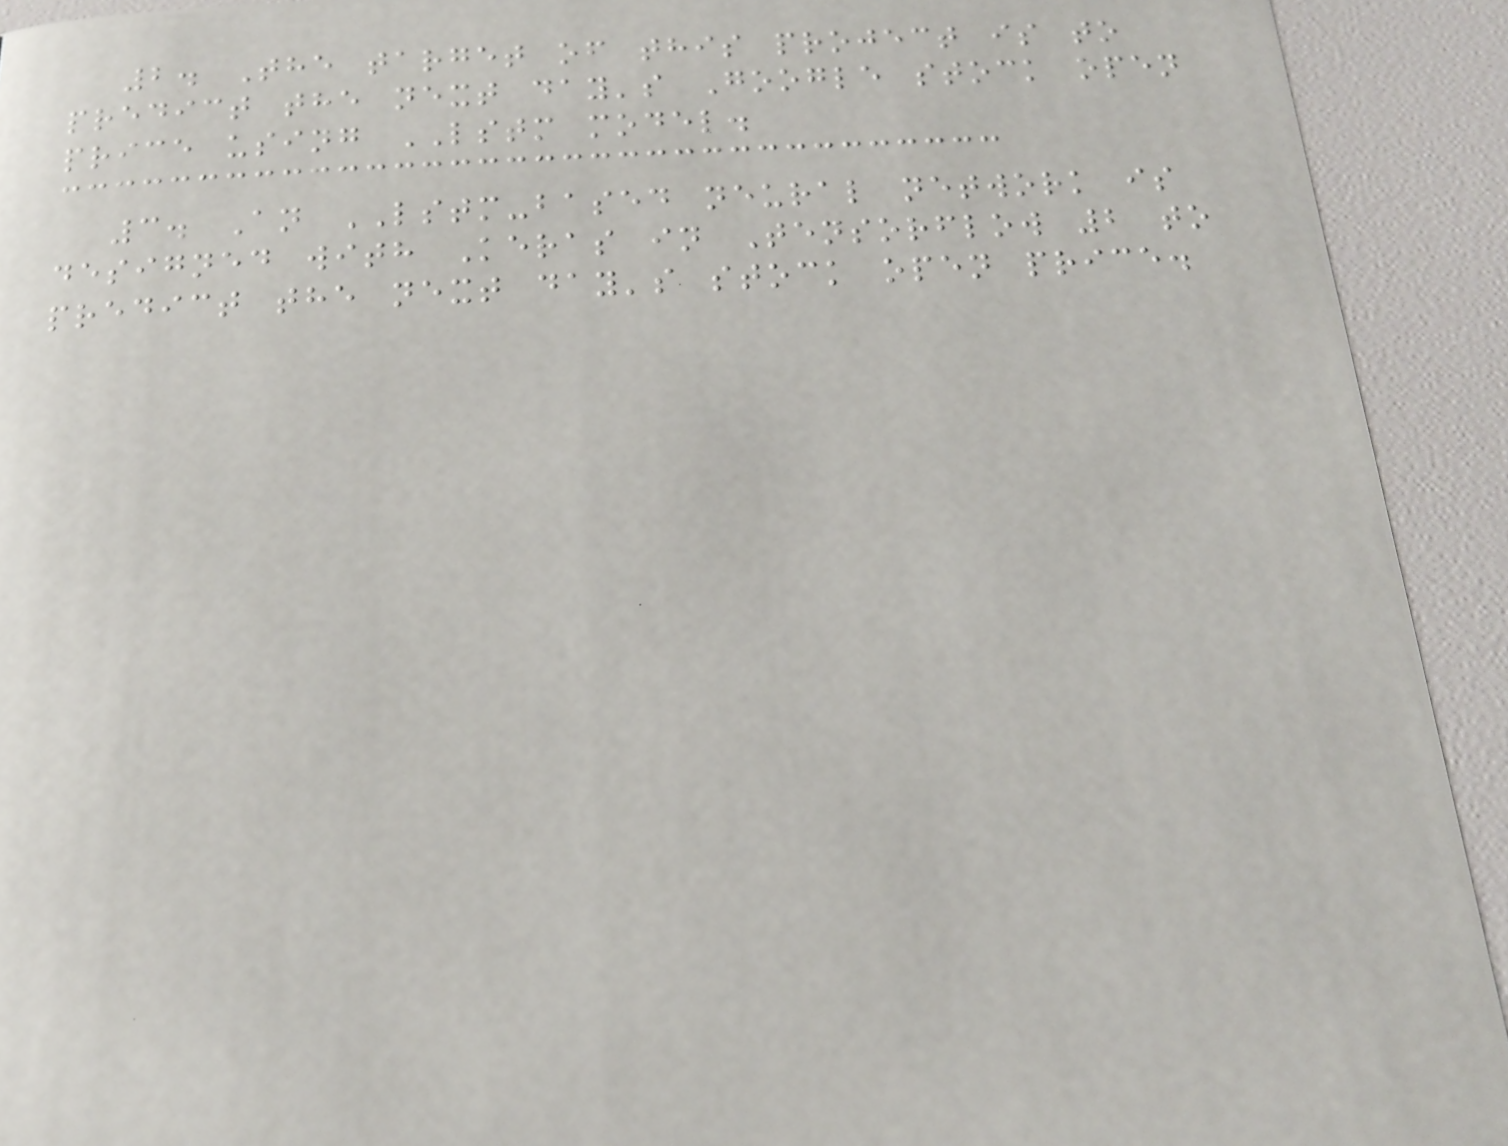2. The target of this project is to
predict the next day's Google stock open
price using LSTM model.
3. An LSTM-based neural network is
designed with Keras in Tensorflow 2 to
predict the next day's stock open price.
